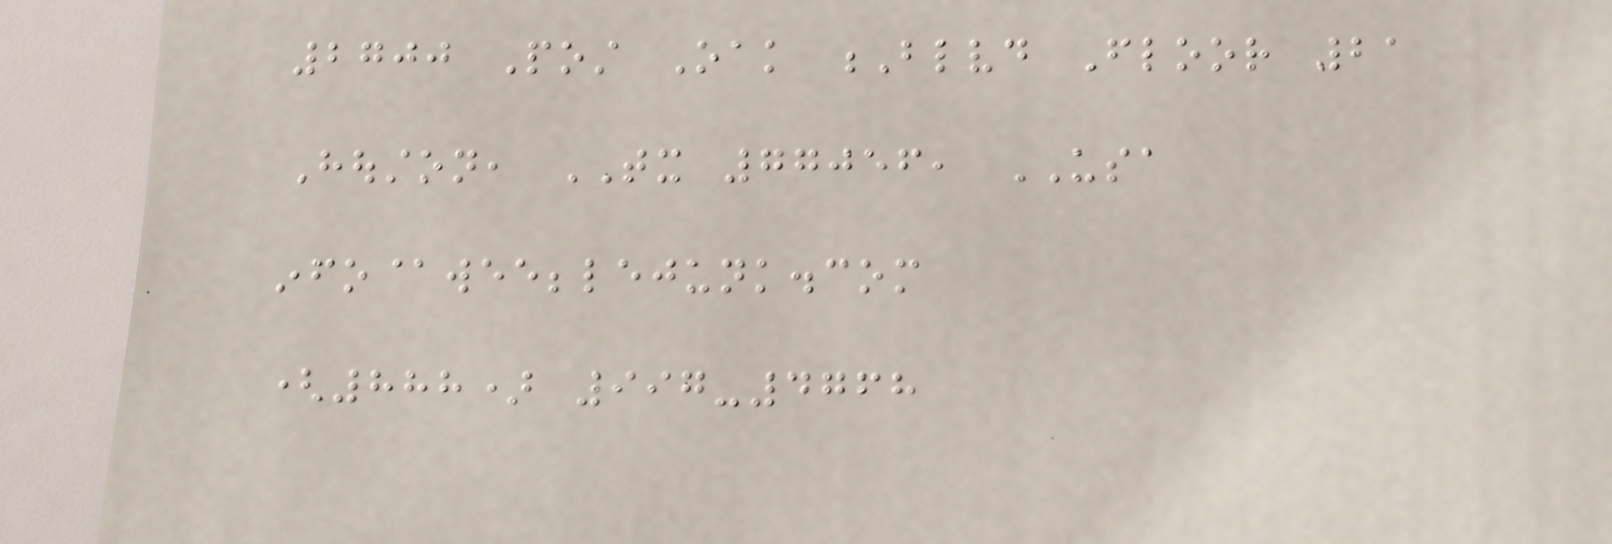2700 Post Oak Blvd Floor 21
Houston, TX 77056, USA
info@weebblejunk.com
(888) 997-4768
